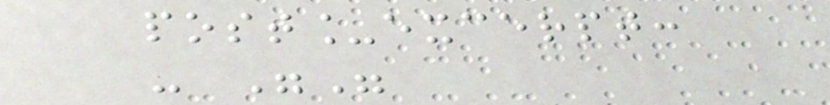post_excerpt:
- ""
